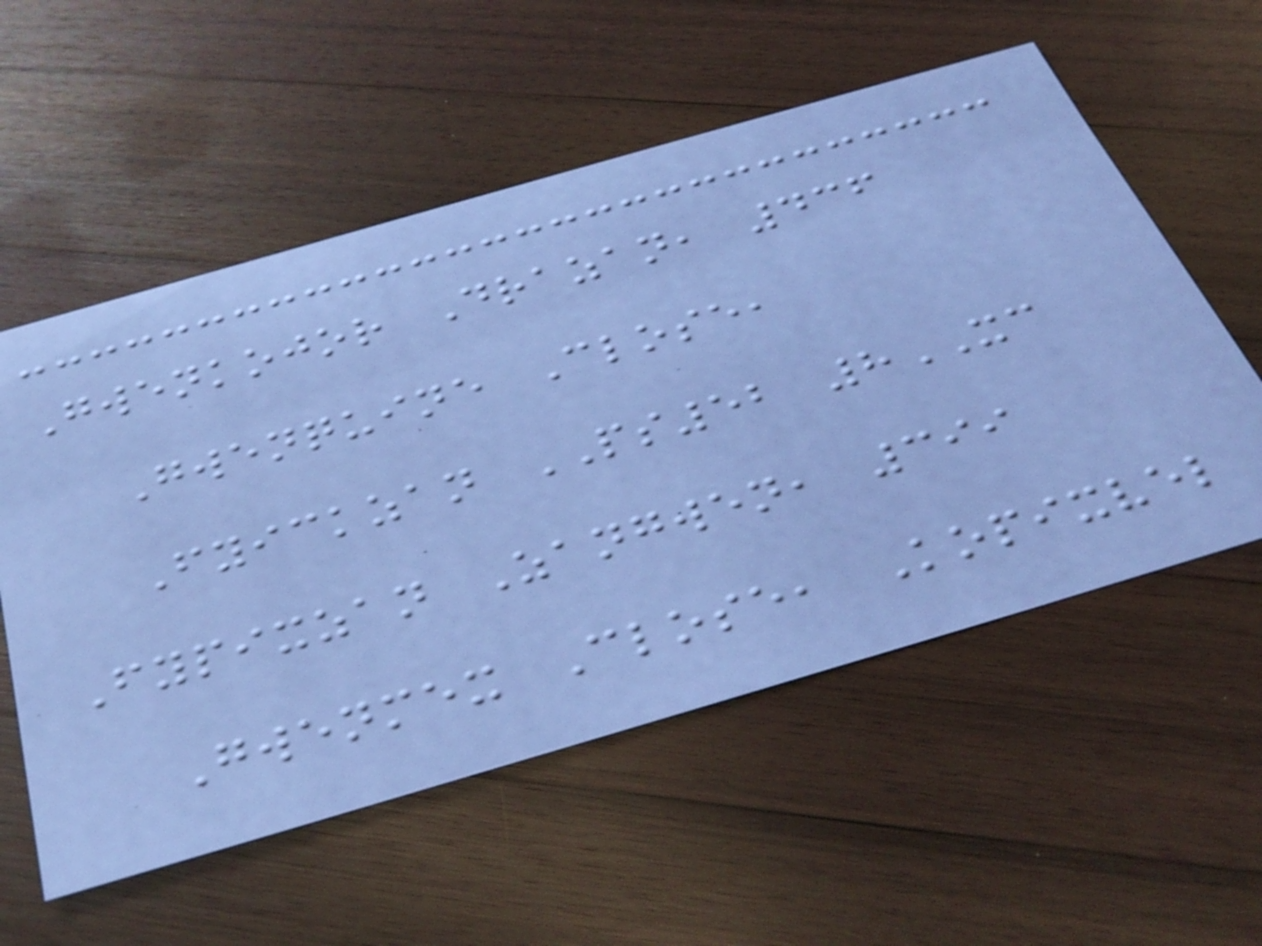Gwenkojor Drazan, 436
Gwenquine Close,
Fyickzan PS52 8XC
Fypixzan Zangwen, 399
Gwenmex Close, Kopixvel
